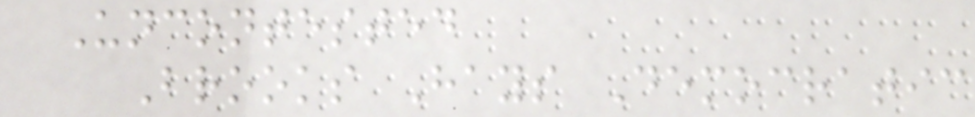Uncontested
Brooks Hays Democratic
